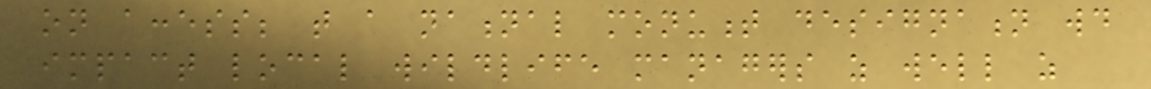on access; that a national monument designation would
impact local wildlife managers as well as
